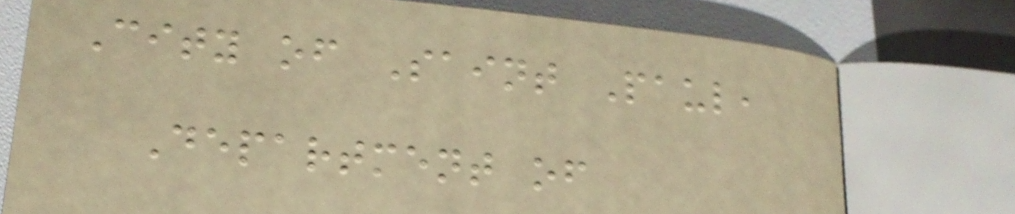City of Saint Paul,
Department of
